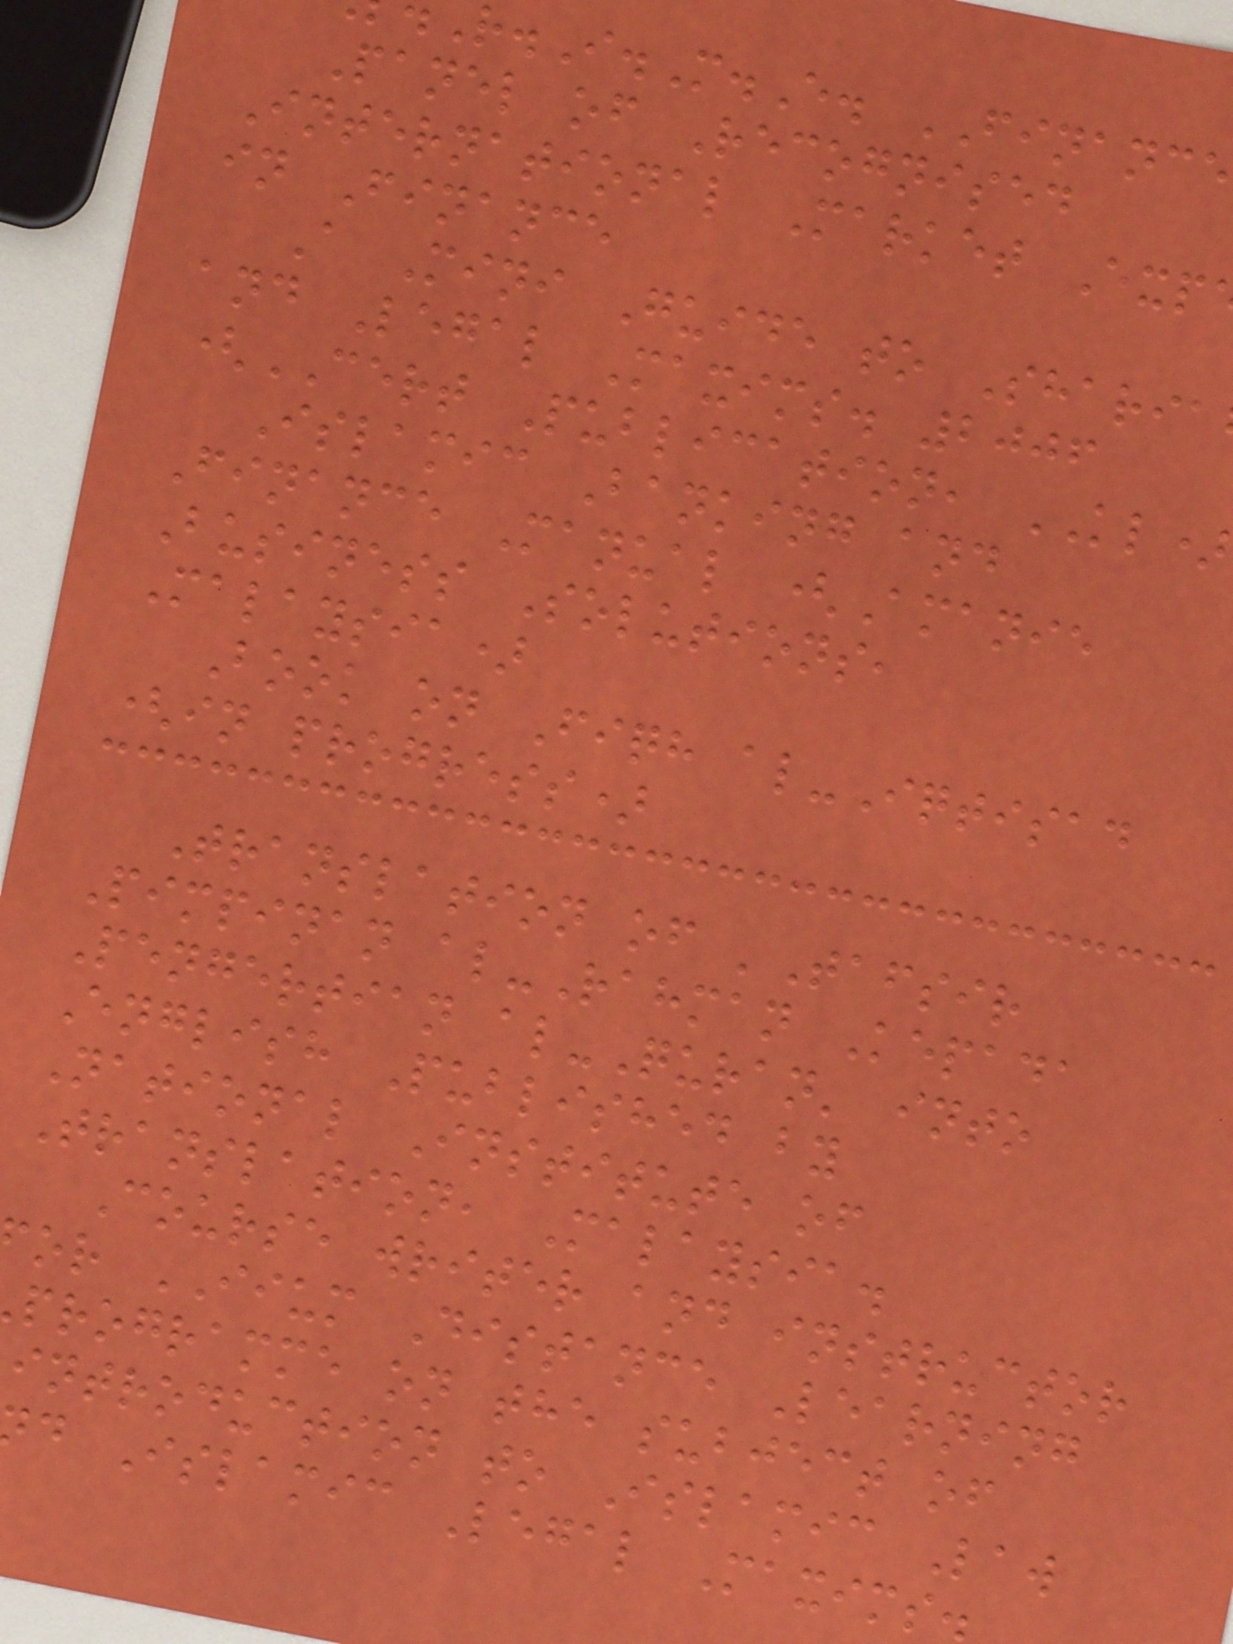.I.M.E. FINANCE
Panel of Recognised
International Market Exp
in Finance
A Mini Guide to Sharia
and Legal Maxims. 2006
(CERT Publication, KL)
Islamic Banking and
Finance Manual (Amanie
Business Solutions,
Malaysia)
Book on Fiqh al-Iqtisad
(in progress)
Translation of 'Tafsir
Pimpinan al-Rahman Kepada
Pengertian al-Quran' into
English Published by
National Institute of
Translation, Malaysia.
Course writer and instructor
or IIUM Distance Learning
programme on the subject of
introduction to Islamic Law
d Islamic Legal Maxims.
